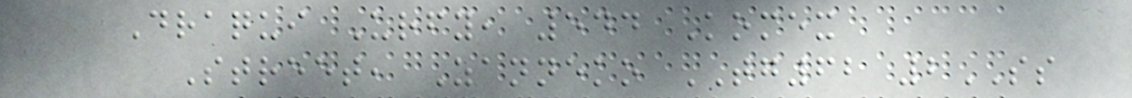Draqui Urfy, 544 Komex
Street, Zanneko TG62 2SS
